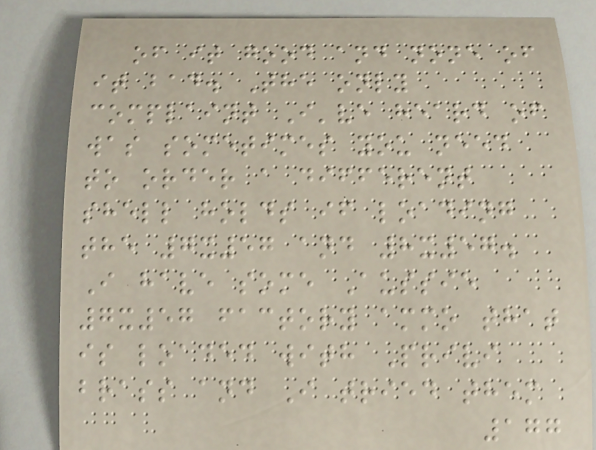of it good and none of
it bad. The only
complaint I've heard of
was sometimes you need
to order a different
shell holds if loading
the 7x57 and 8x57.
I have some Aussie
7x57 factory ammo that
is loaded with Privi
brass and I tried them
177
